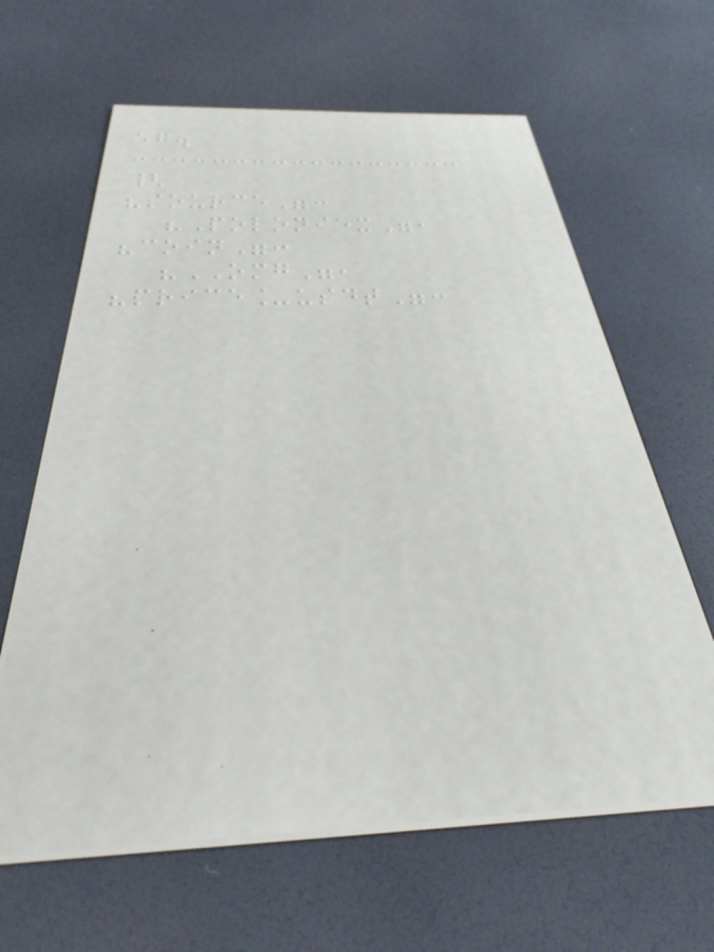eg.
{
"source":
"Poloniex",
"coin":
"OMG",
"price_usdt":
